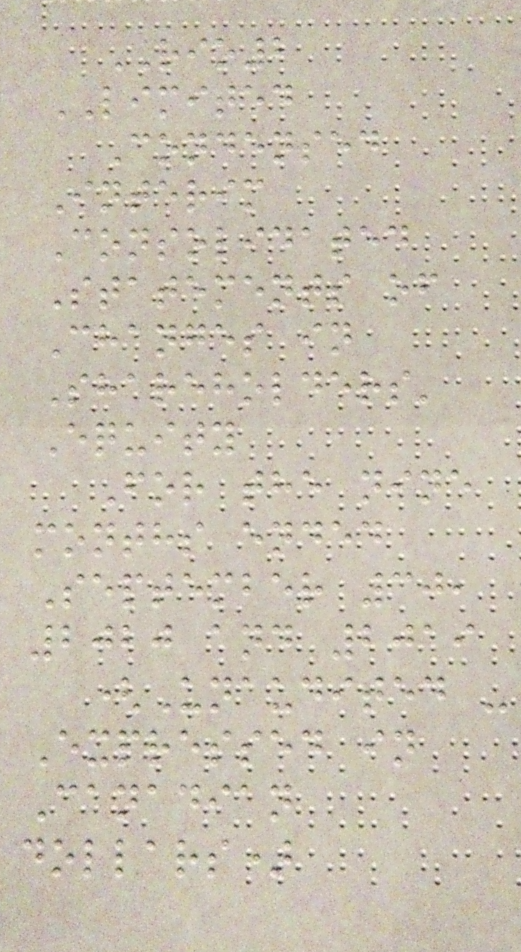RIO2
LIMITED
Condensed
Interim
Consolidated
Statements of
Changes in
Shareholders'
Equity
For the nine
months ended
September 30,
2020 and 2019
(Unaudited -
Expressed in
Canadian
dollars)
